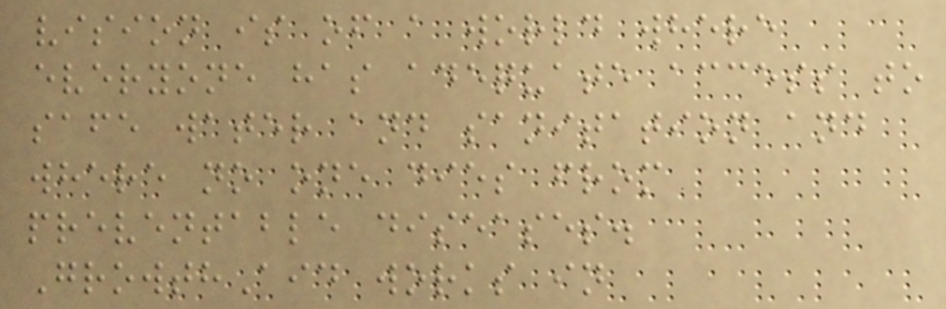vision is of a world where
everyone has adequate access to
safe water and sanitation and
where no one dies from
preventable diseases.
GrowthAid works in
